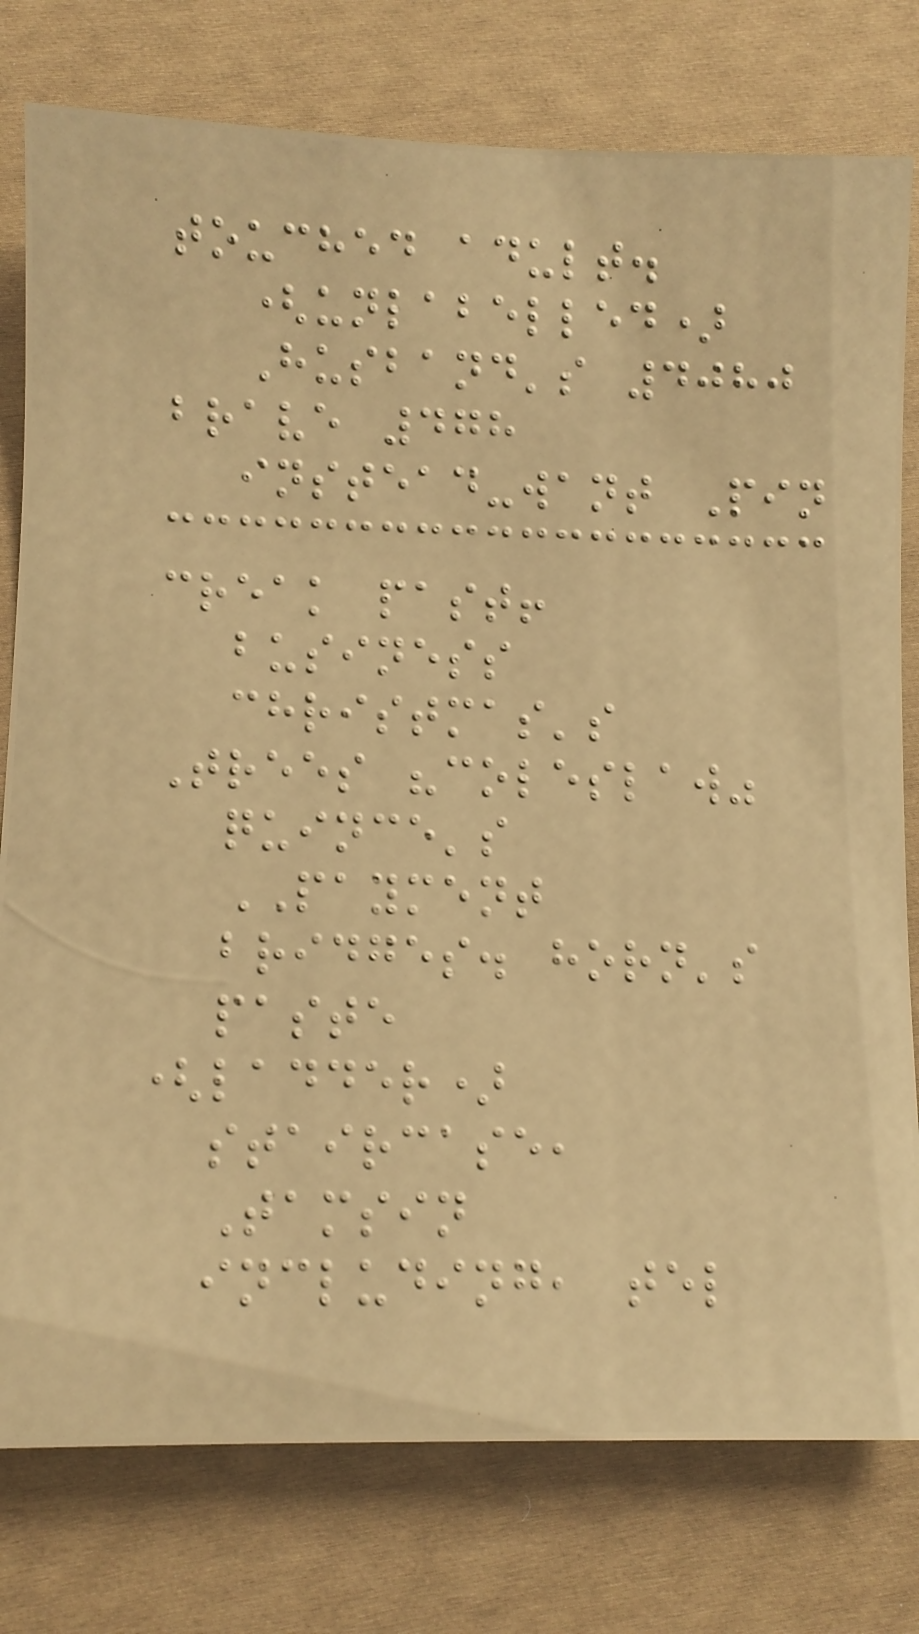touched adult.
(unlabelled)
Husband's 4080
brave 478
instead-want Pin
creak past!
business
christmas's
Trees "coleslaw"
quince's
PAYMENT
bridges. horn's
paste
(ladder)
staircase,
Tamsin
including, tel
